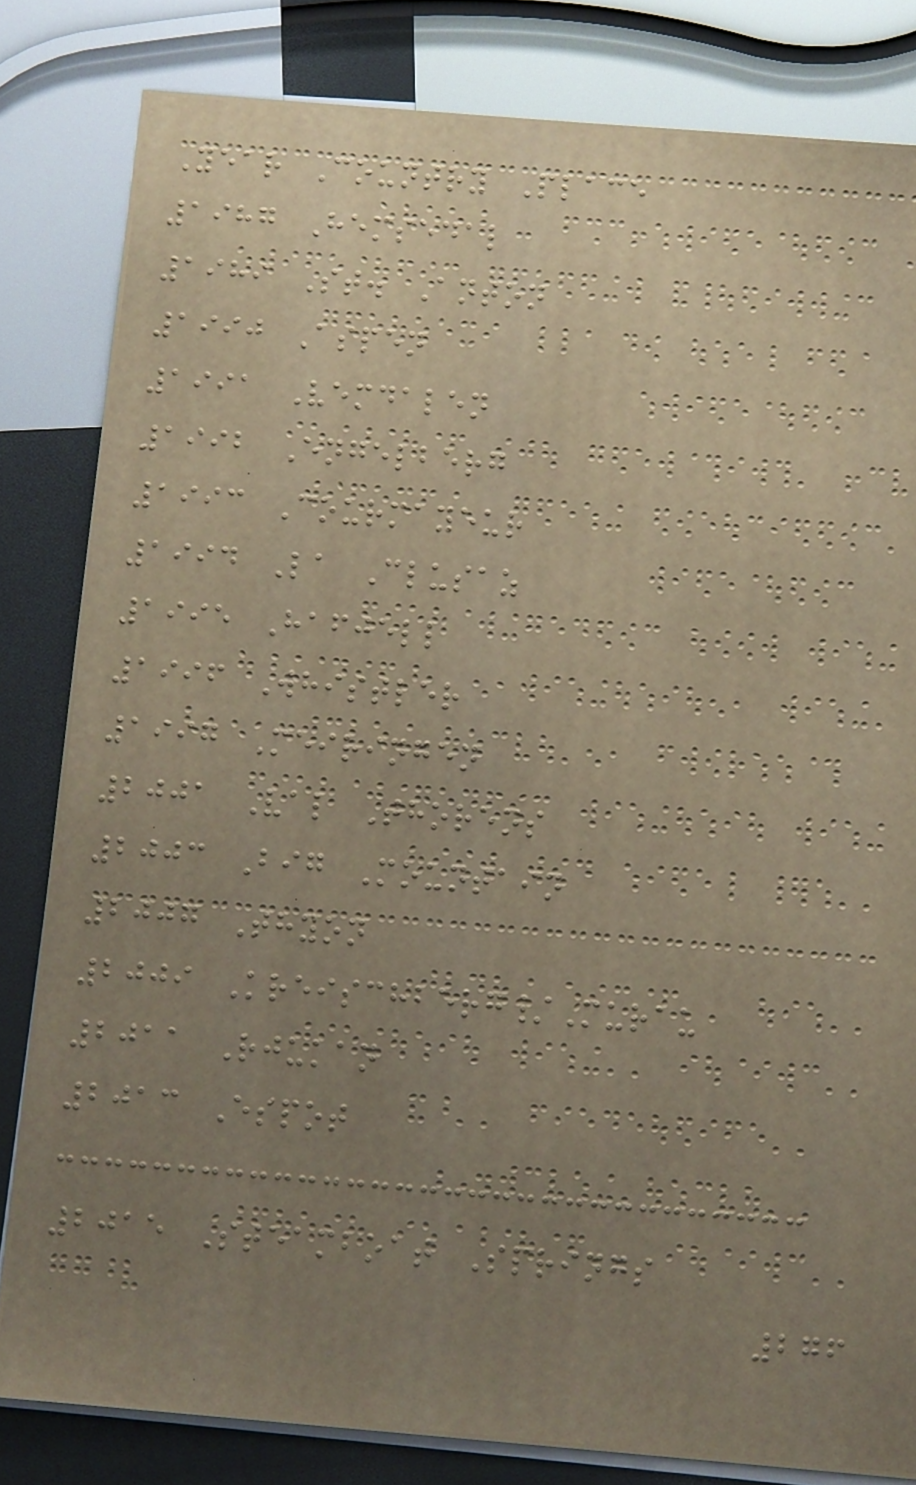Year Country Place
1987 Hemsedal
1989 St. Anton
1990 Aspen
1991 Vemdalen
1992 Engelberg
1993 Courmayeur
1994 La Clusaz
1995 Hafjell
1996 Whistler
1997 Meiringen
2001 Val Thorens
2003 Big Mountain
2007 Thyon
2009 Kreischberg/Murau
2011 Rjukan
2013 Espot
2015 Steamboat Springs
276
